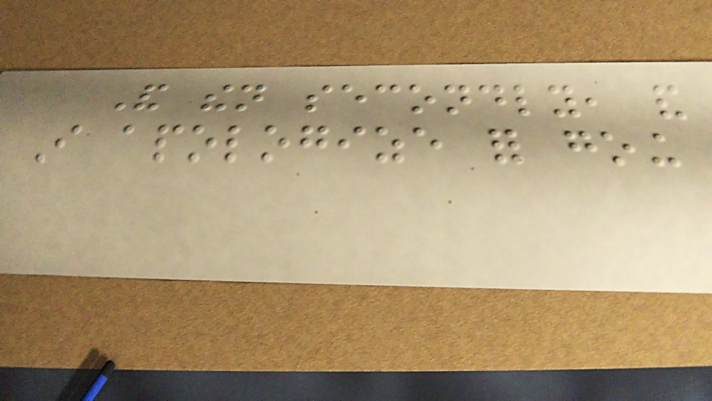And then secondly, and
I apologize for going
